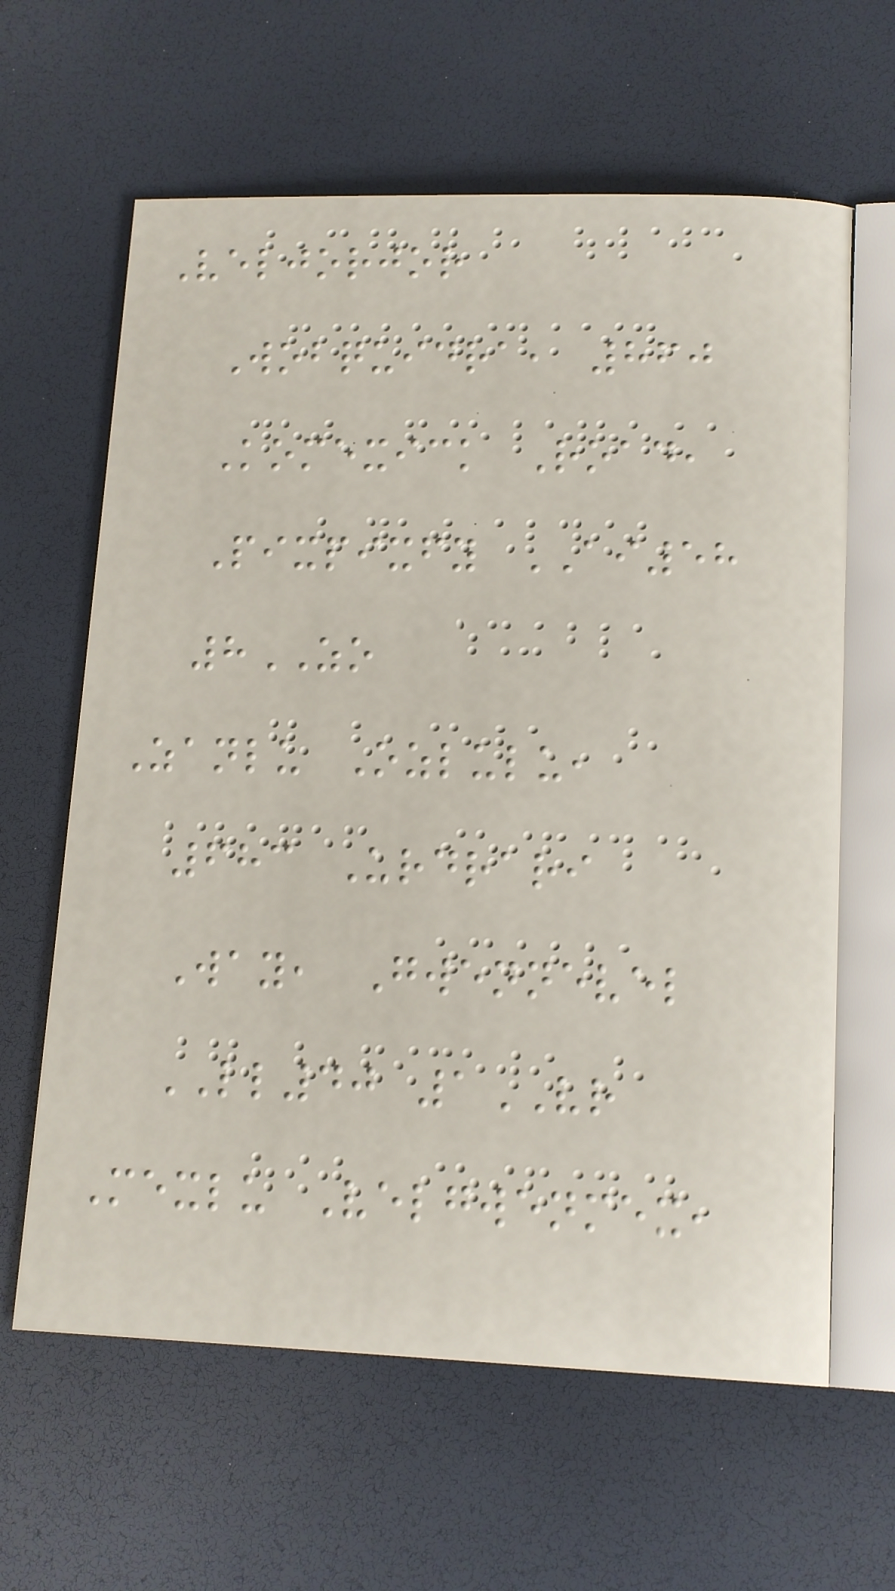Veljorjor
Wobquidra, 860
Komexick Road,
Pixpixfy AI58
8ZO
Zanlu Ozlulu,
683 Urdrari
Way, Gwennevel
LL40 1VR
Mexlu Velgwenmex,
